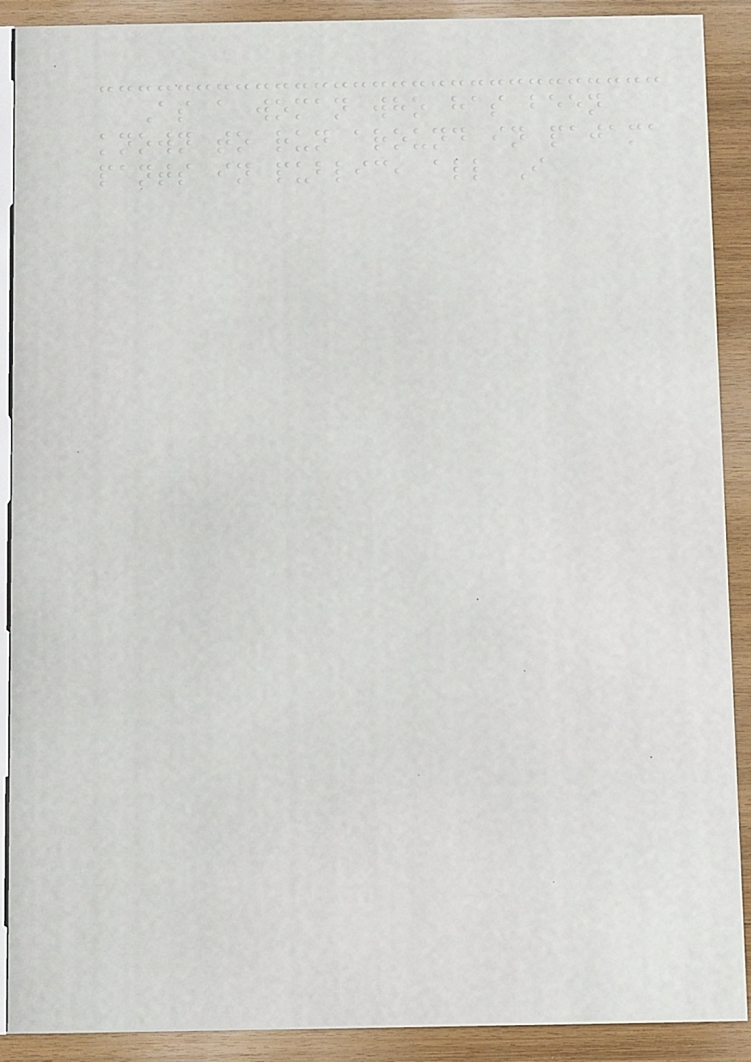As a woman who has been
known to run around in pajama
pants in public, all I
